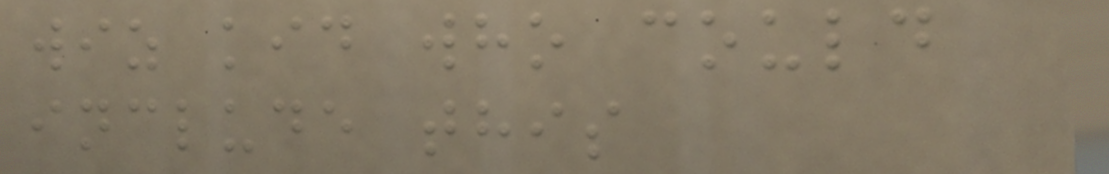wiz kid who could
include this
